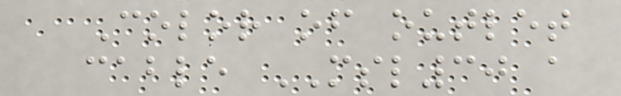Color of outlet
cable MSL30 a
